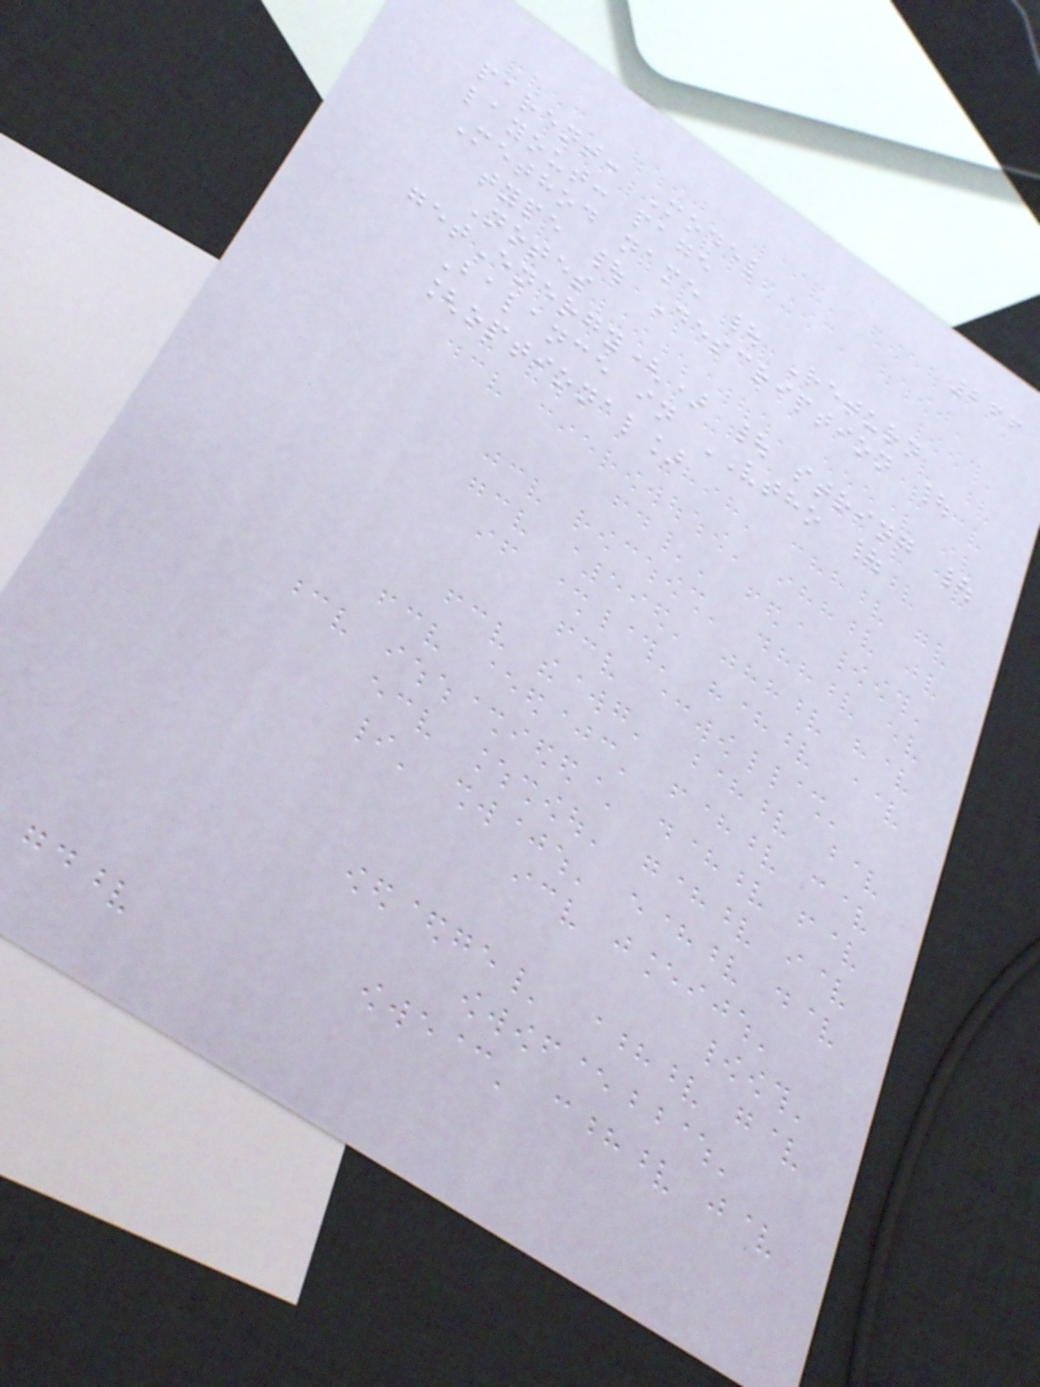266
parent: Model
layout: page
Method name | Return
type | Description |
Notes
getEnergy() | string |
Balance in VTHO |
[optional]
